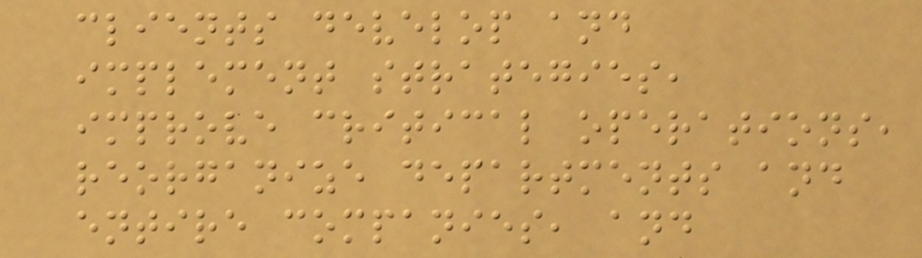clients develop and
implement strategies,
improve critical operations,
reorganize departments and
entire companies, and
